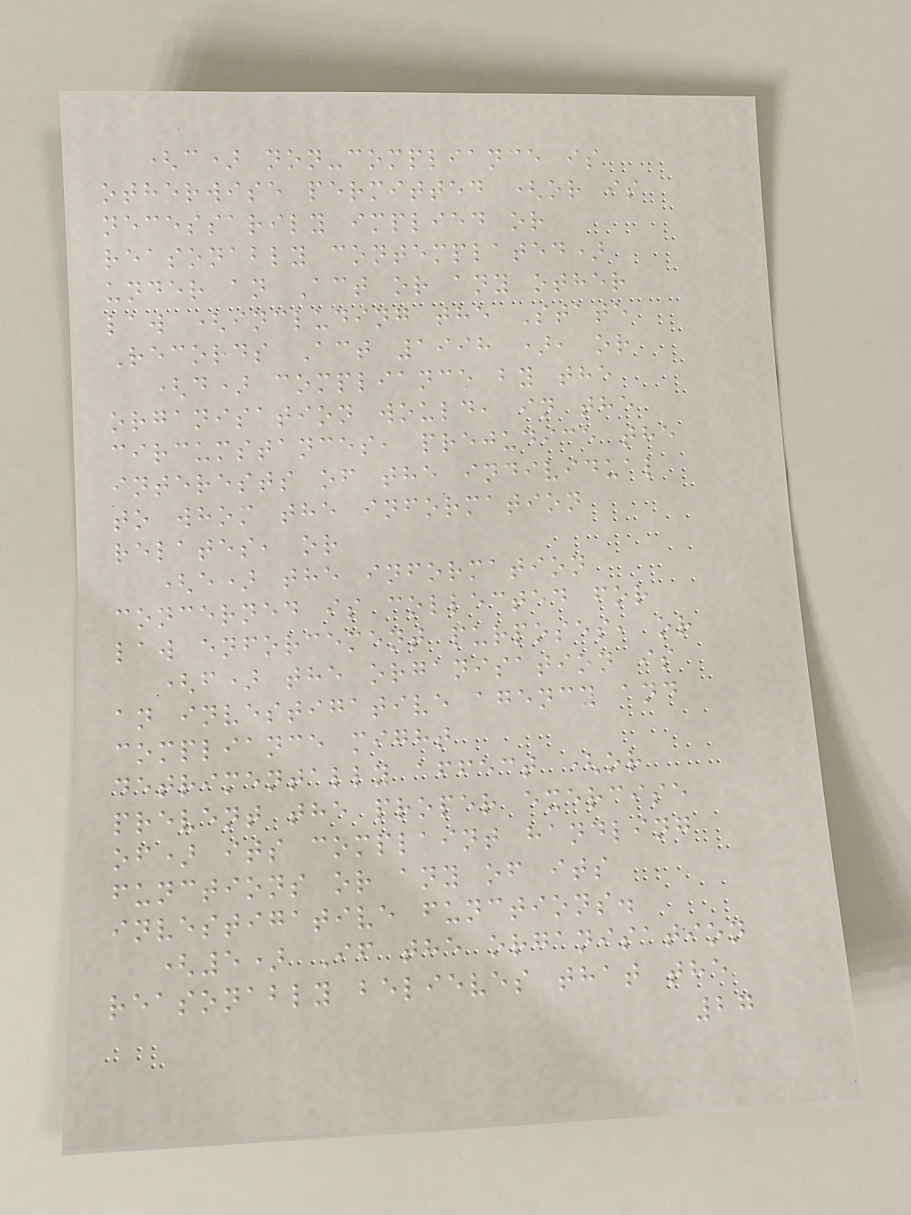(c) non-compliance is
otherwise permitted (or is
necessarily implied or
reasonably contemplated)
under an Act or any other
law (including the State
Records Act 1998 ), or
(d) compliance by the
organisation would, in the
circumstances, prejudice the
interests of the individual
to whom the information
relates, or
(e) the information
concerned is collected for
law enforcement purposes, or
(f) the organisation is
an investigative agency and
compliance might
detrimentally affect (or
prevent the proper exercise
of) its complaint handling
functions or any of its
investigative functions.
(5) If the organisation
reasonably believes that the
27
